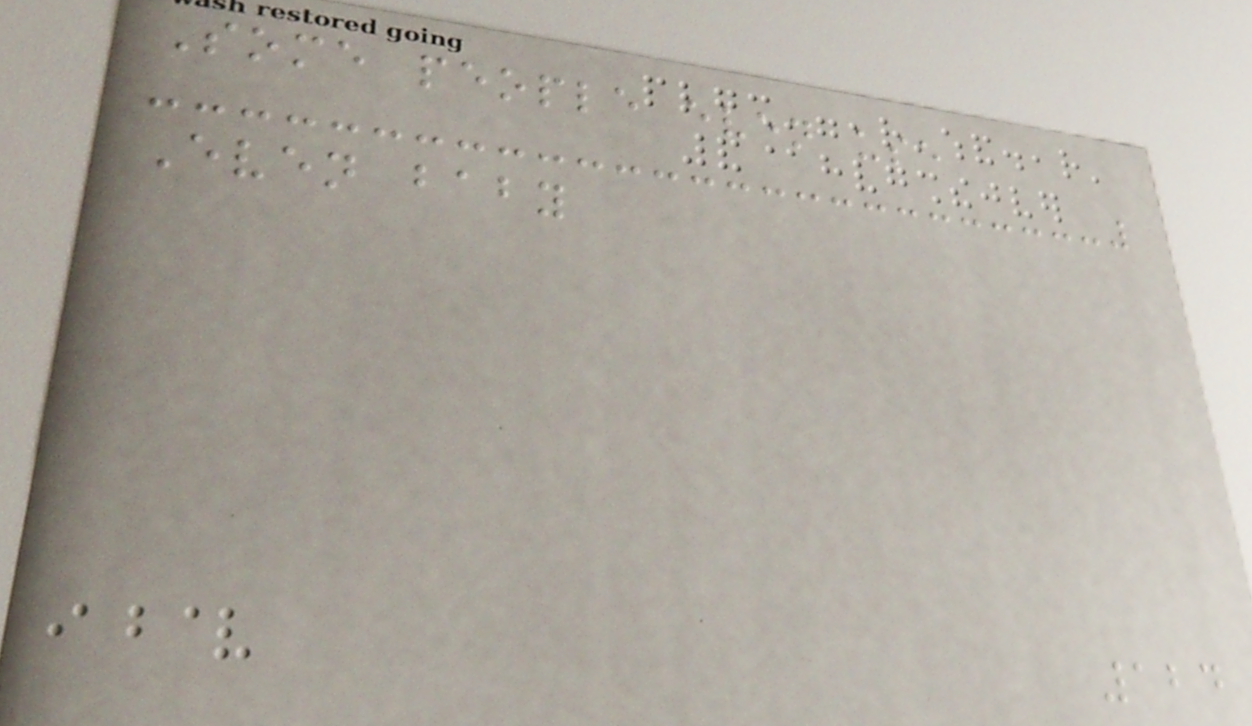Some people even use
Even baby
124
